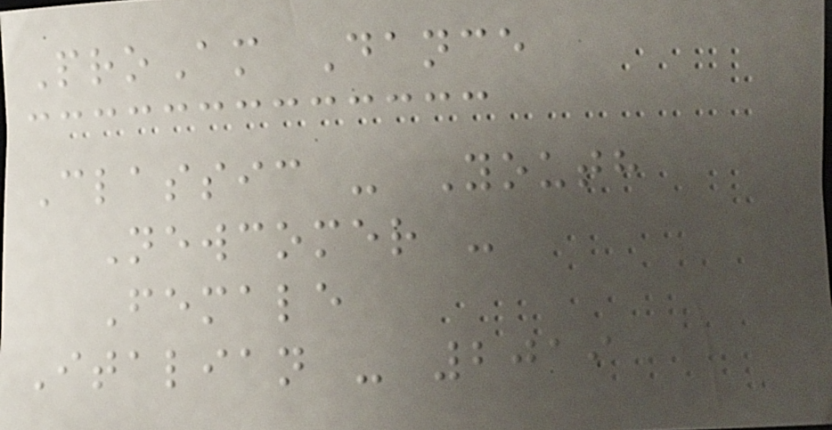ProAm Dance
Classic - Youth
Newcomer -
Female
Italian - 2019
